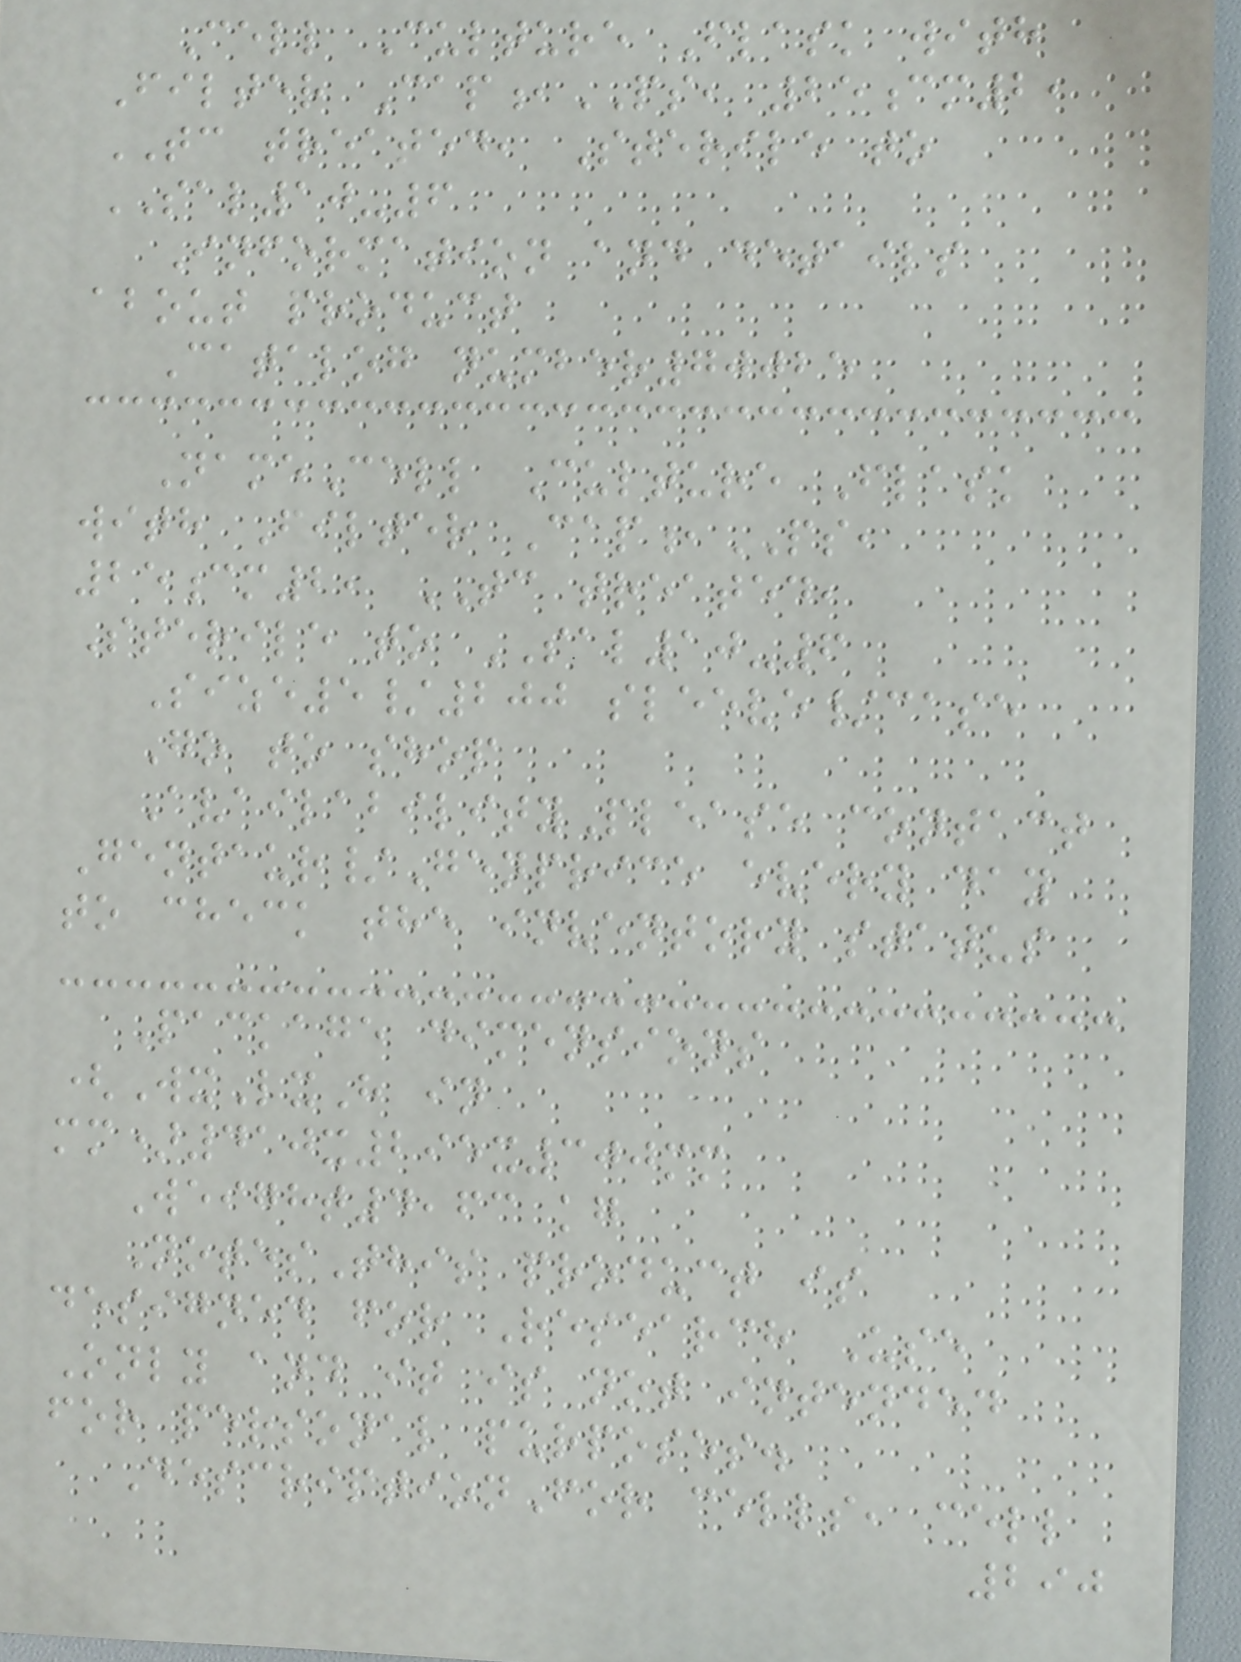Cell Culture Flask with
Filter Cap,PS, 25cm2,
TC treated, Sterile to
SAL10-6
Information and details
about product
Catalog number70025
NameCell Culture Flask
with Filter Cap,PS,
25cm2, TC treated,
Sterile to SAL10-6
Size5/200 sleeve/case
Go to shop
AvailabilityPlease contact
Gentaur/Genprice every day
to check the inventory status
Package dimensions
(WxLxH in
mm)410x295x300mm
Weight4,63 kg
NotesThis product is
designed for Research Use
Only and it is not intended
for personal purposes.
DescriptionFor cells, cell
290
